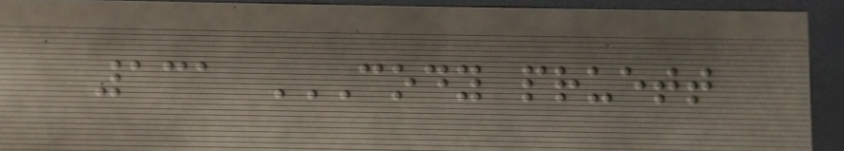131 CODY PRUETT
